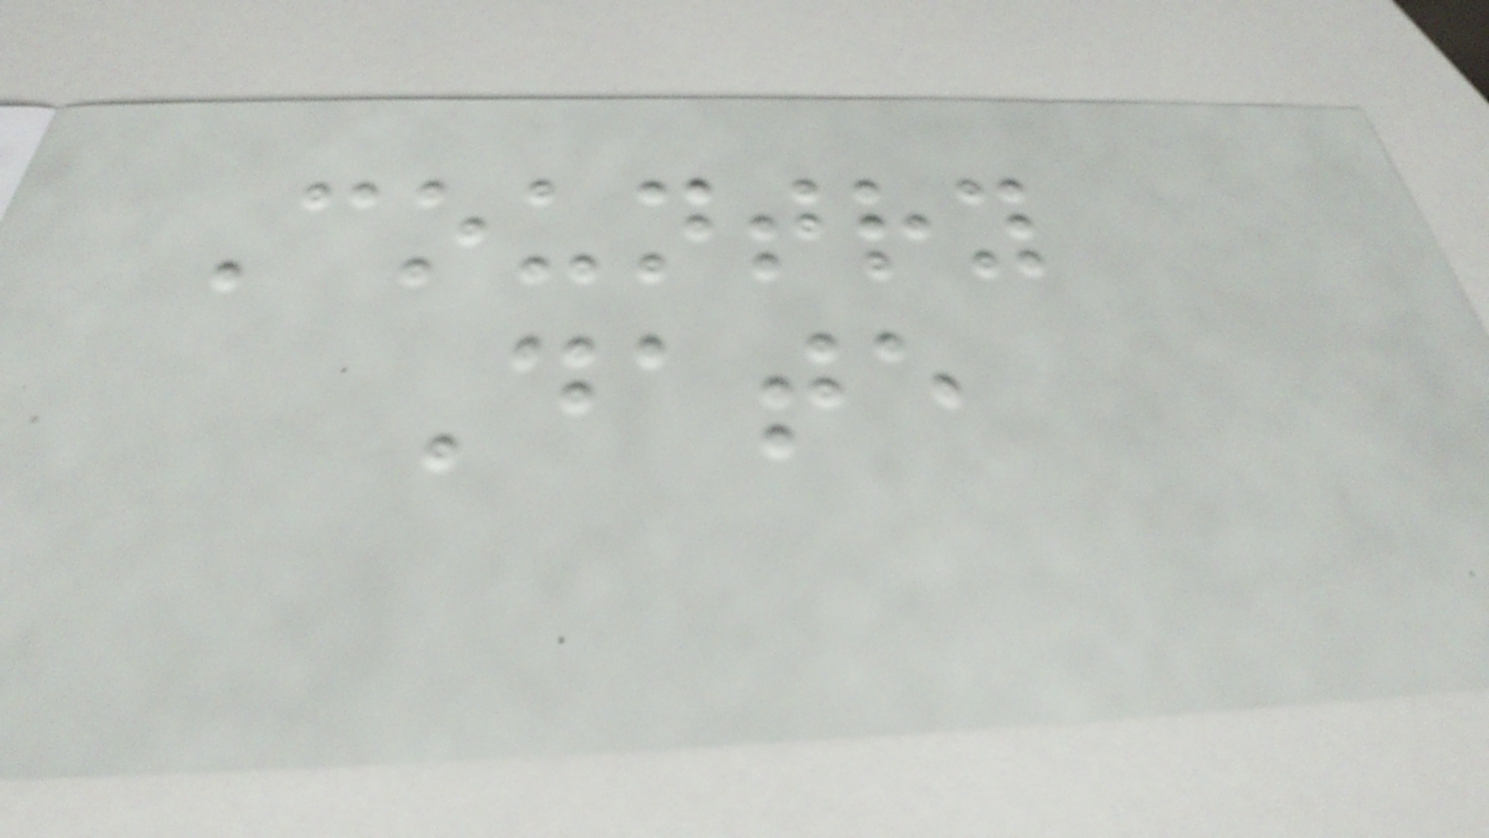Country
Date
